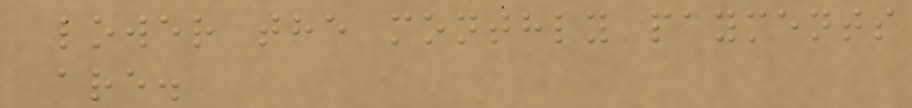lower the monthly payments
are.
